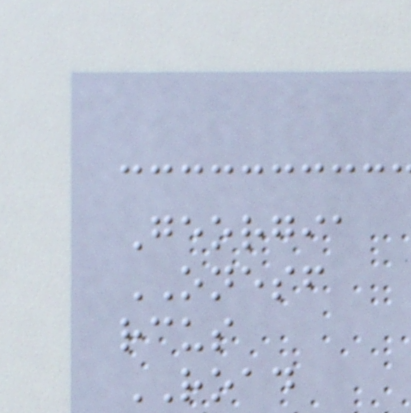Georgia
ONESF
rcus
ROAD
